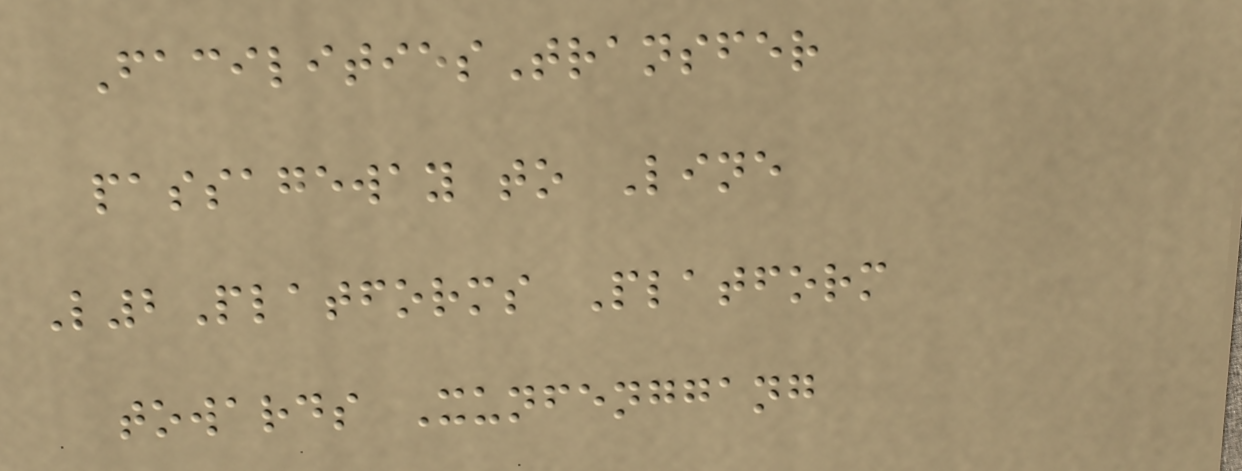FacilitiesTransfer
passageway to Line
L2Platforms Platform
towards Xunfenggang
